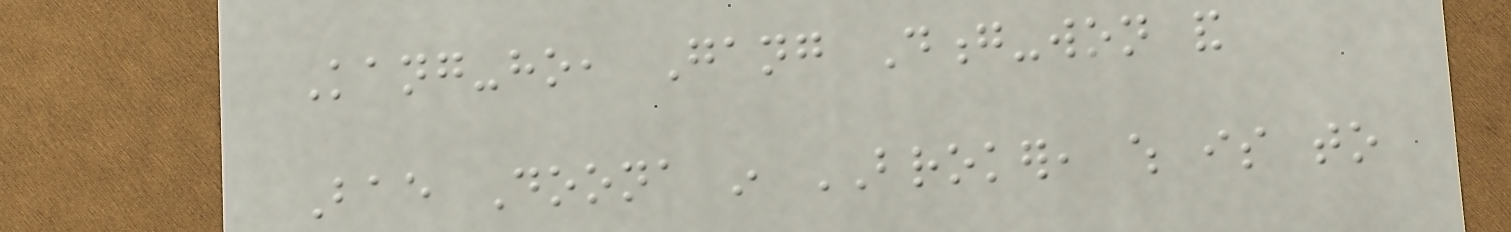Kang-ho, Gang Dong-won and
Bae Doona in BROKER, which is to
